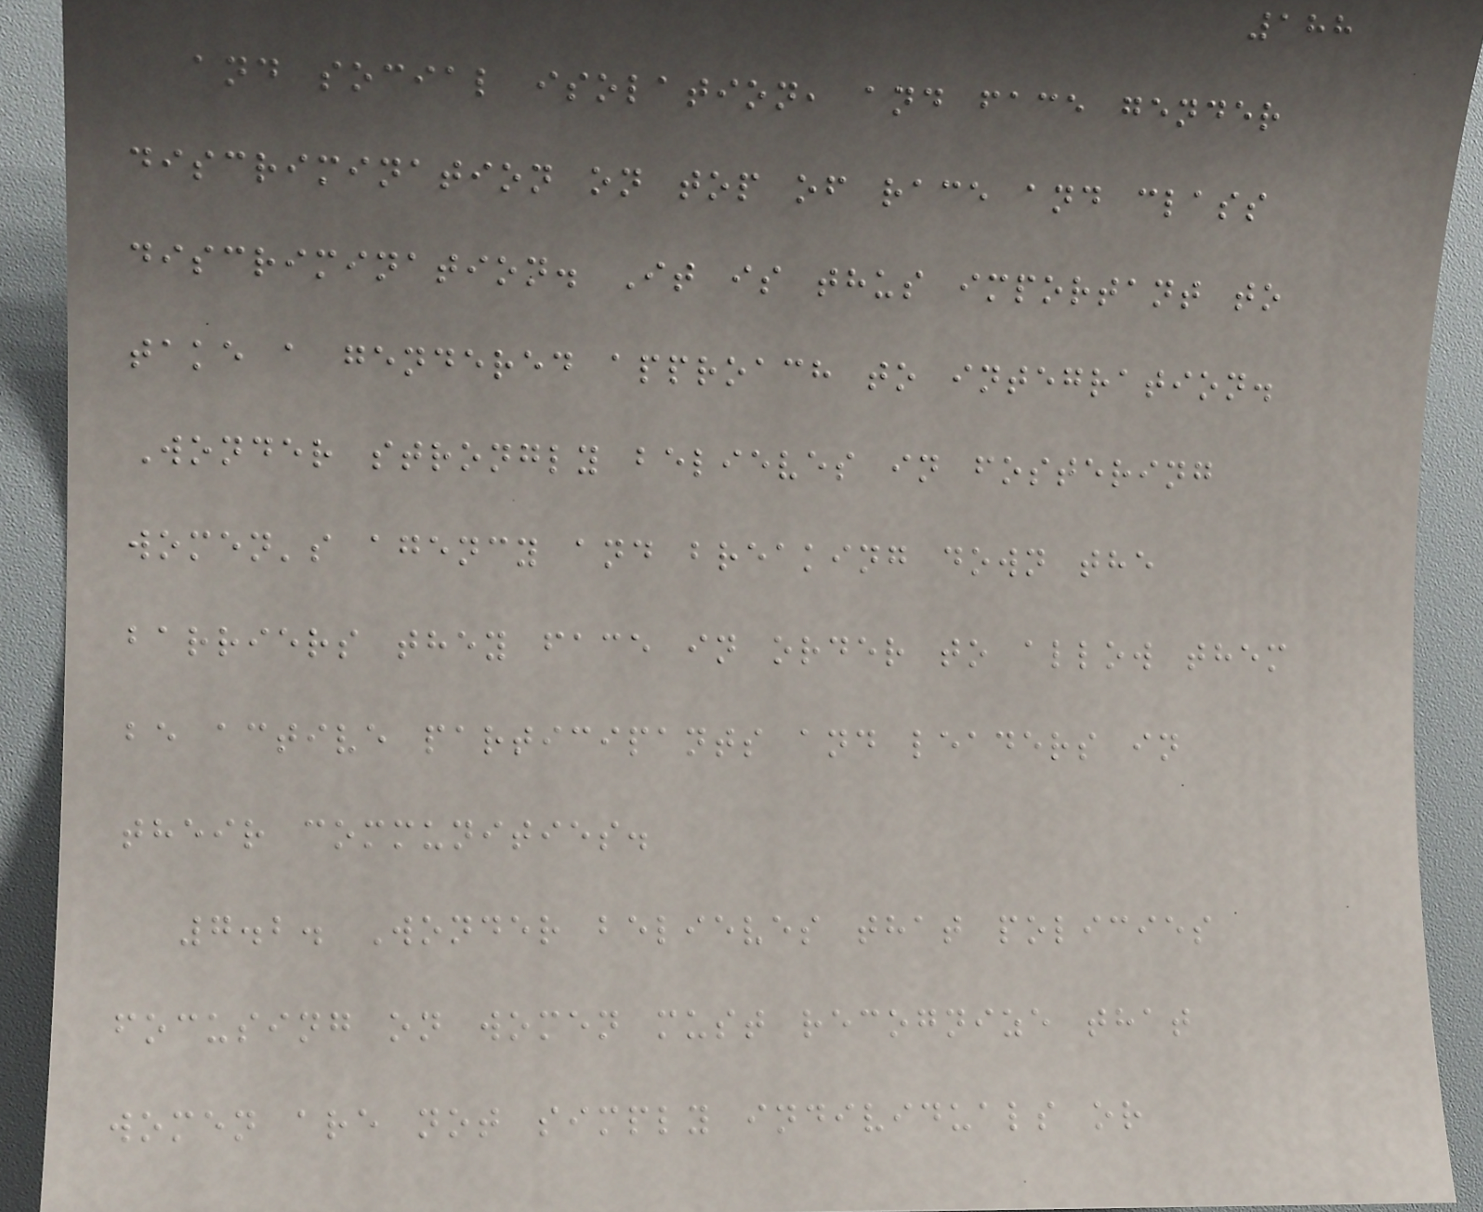188
and social isolation, and face gender
discrimination on top of race and class
discrimination. It is thus important to
take a gendered approach to integration.
Wonder strongly believes in fostering
women's agency and breaking down the
barriers they face in order to allow them
be active participants and leaders in
their communities.
7.2. Wonder believes that policies
focusing on women must recognize that
women are not simply individuals or
